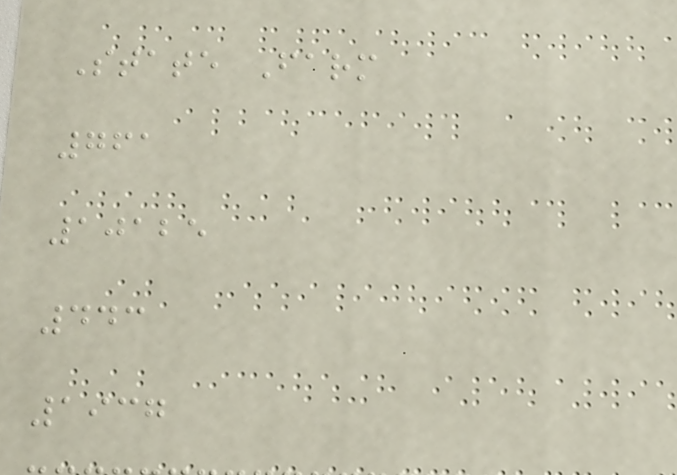State Farm
761
10125
443
1937
